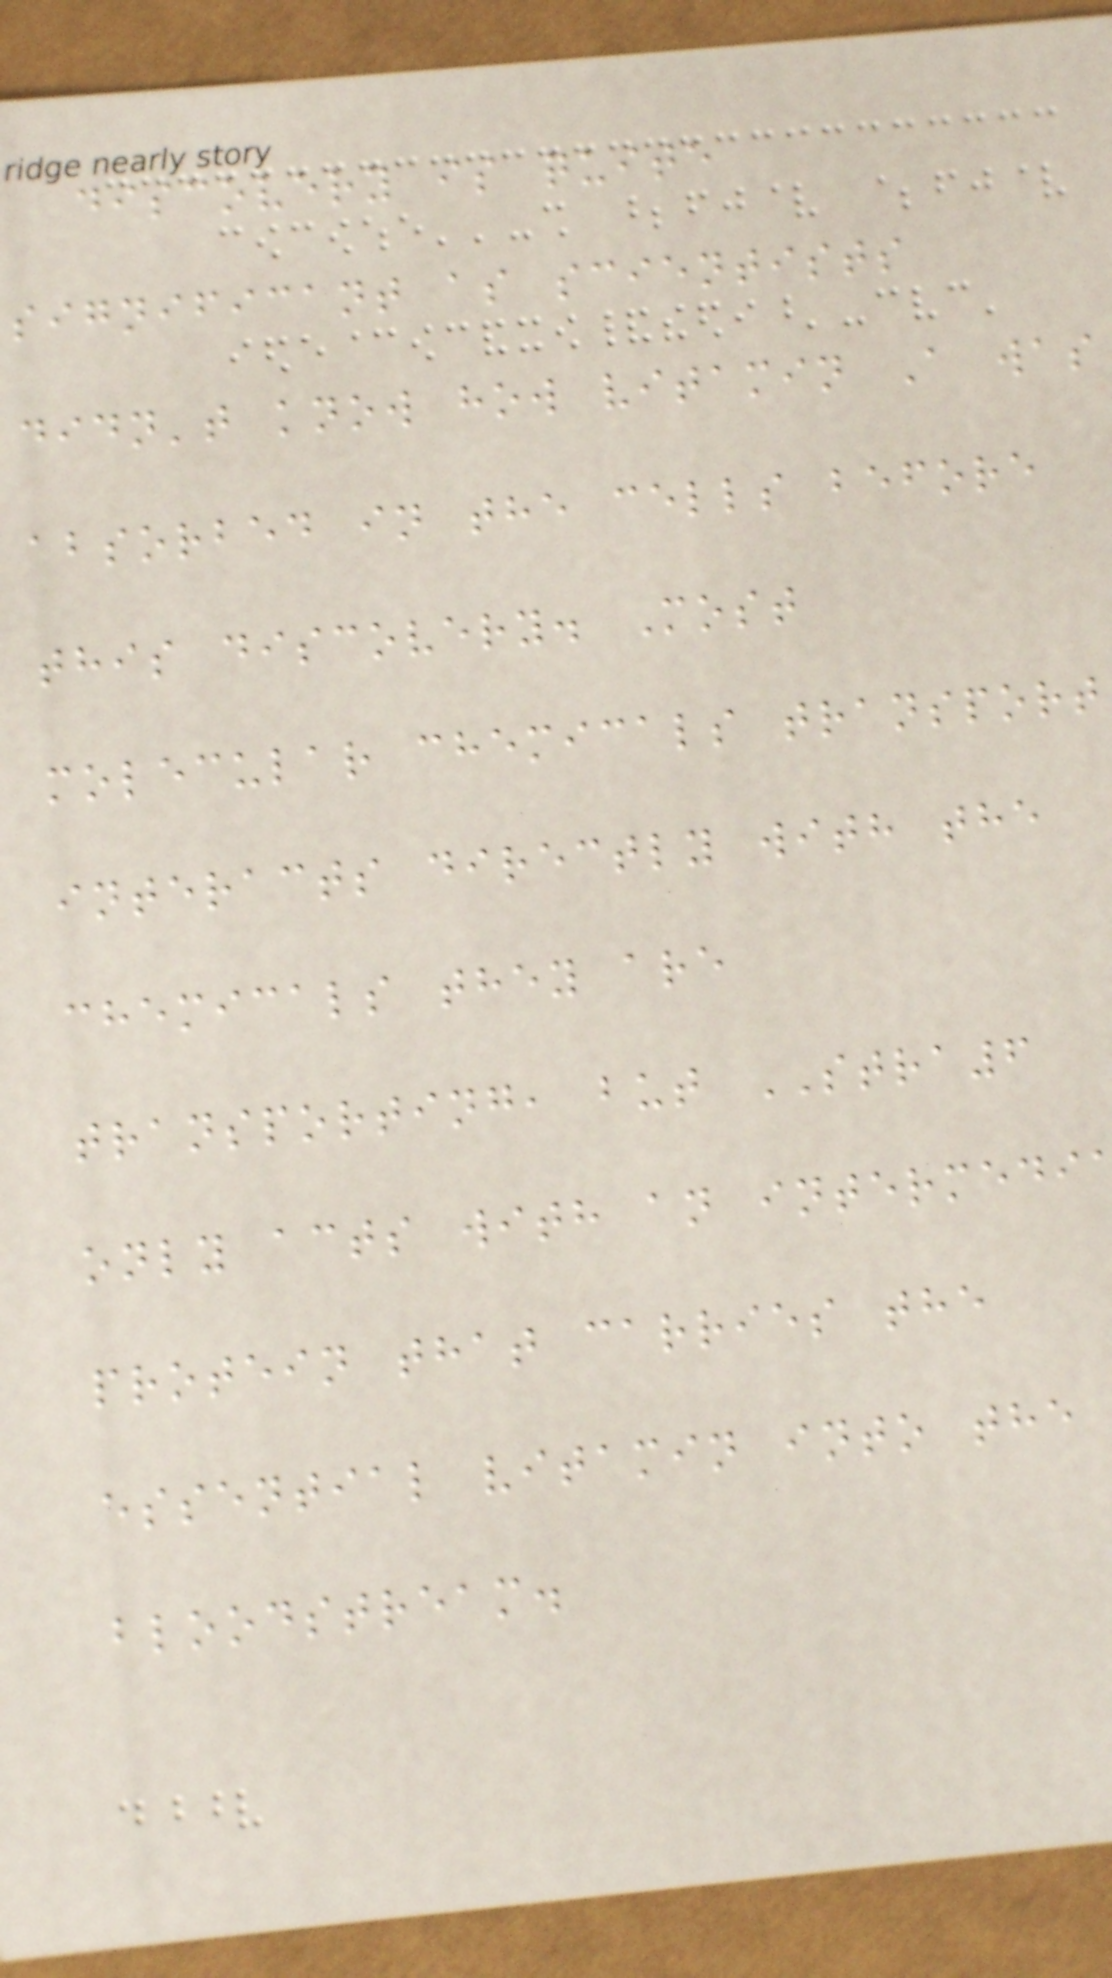discovery is quite
significant as scientists
didn't know how vitamin A was
absorbed in the cells before
this discovery. Most
molecular chemicals transport
interacts directly with the
chemicals they are
transporting, but STRA6
only acts with an intermedi
protein that carries the
essential vitamin into the
bloodstream.
